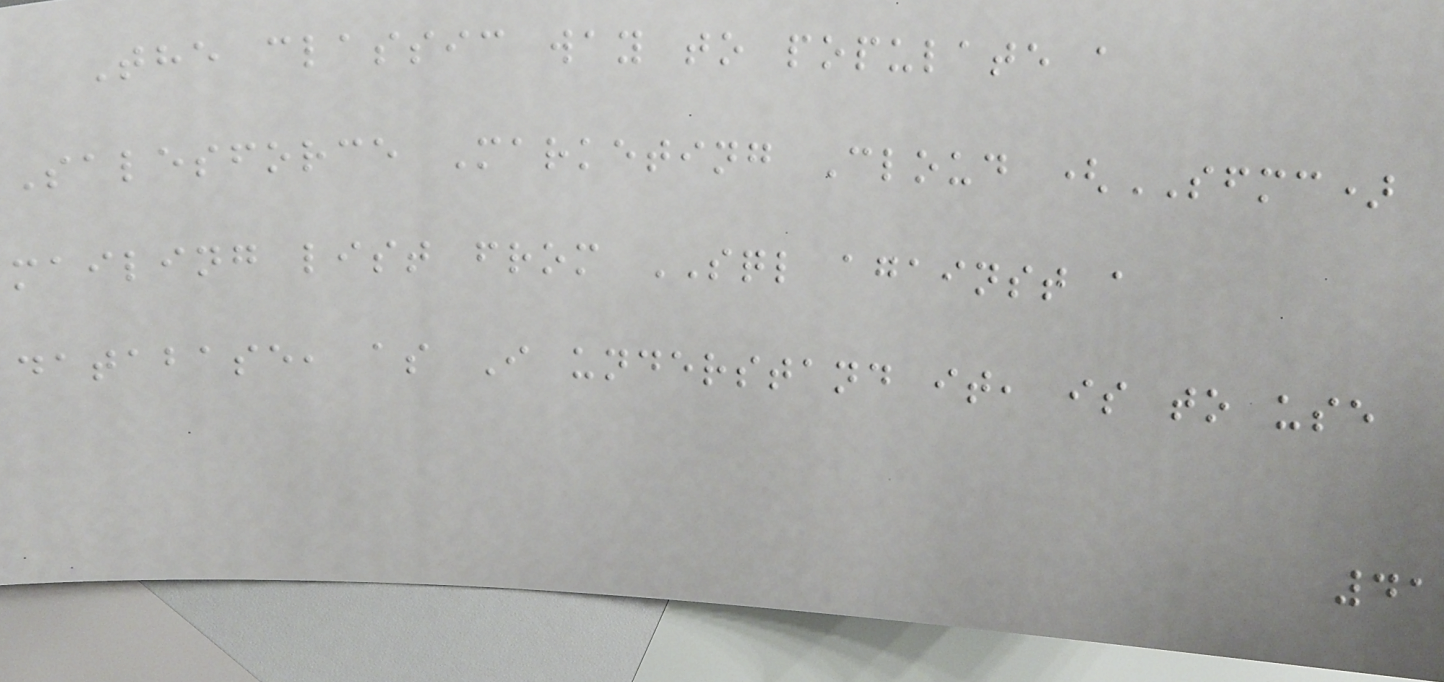The classic way to populate a
Salesforce Marketing Cloud (SFMC)
mailing list from SQL against a
database, as I understand it, is to use
41
